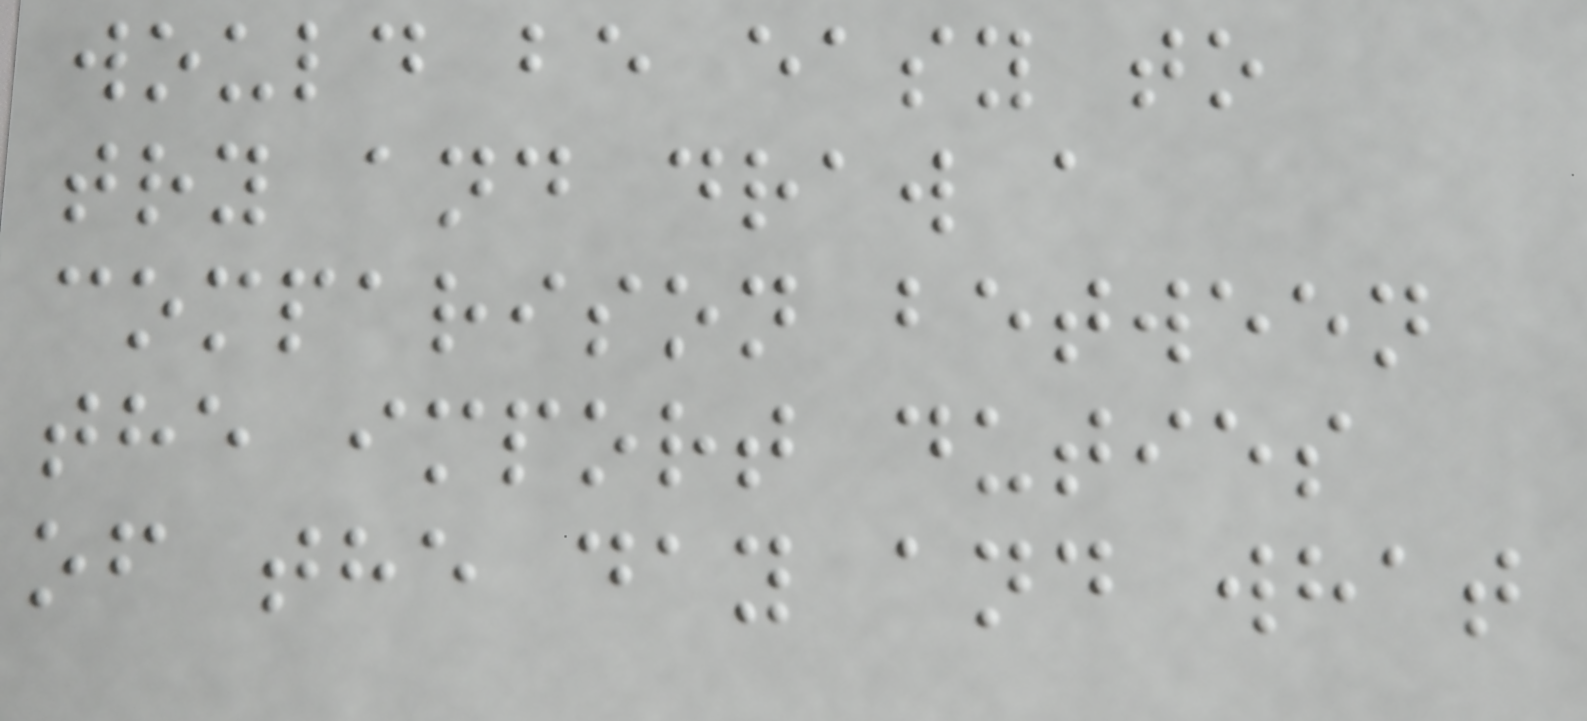would be easy to
try and draw a
comparison between
the import duties
of the day and what
